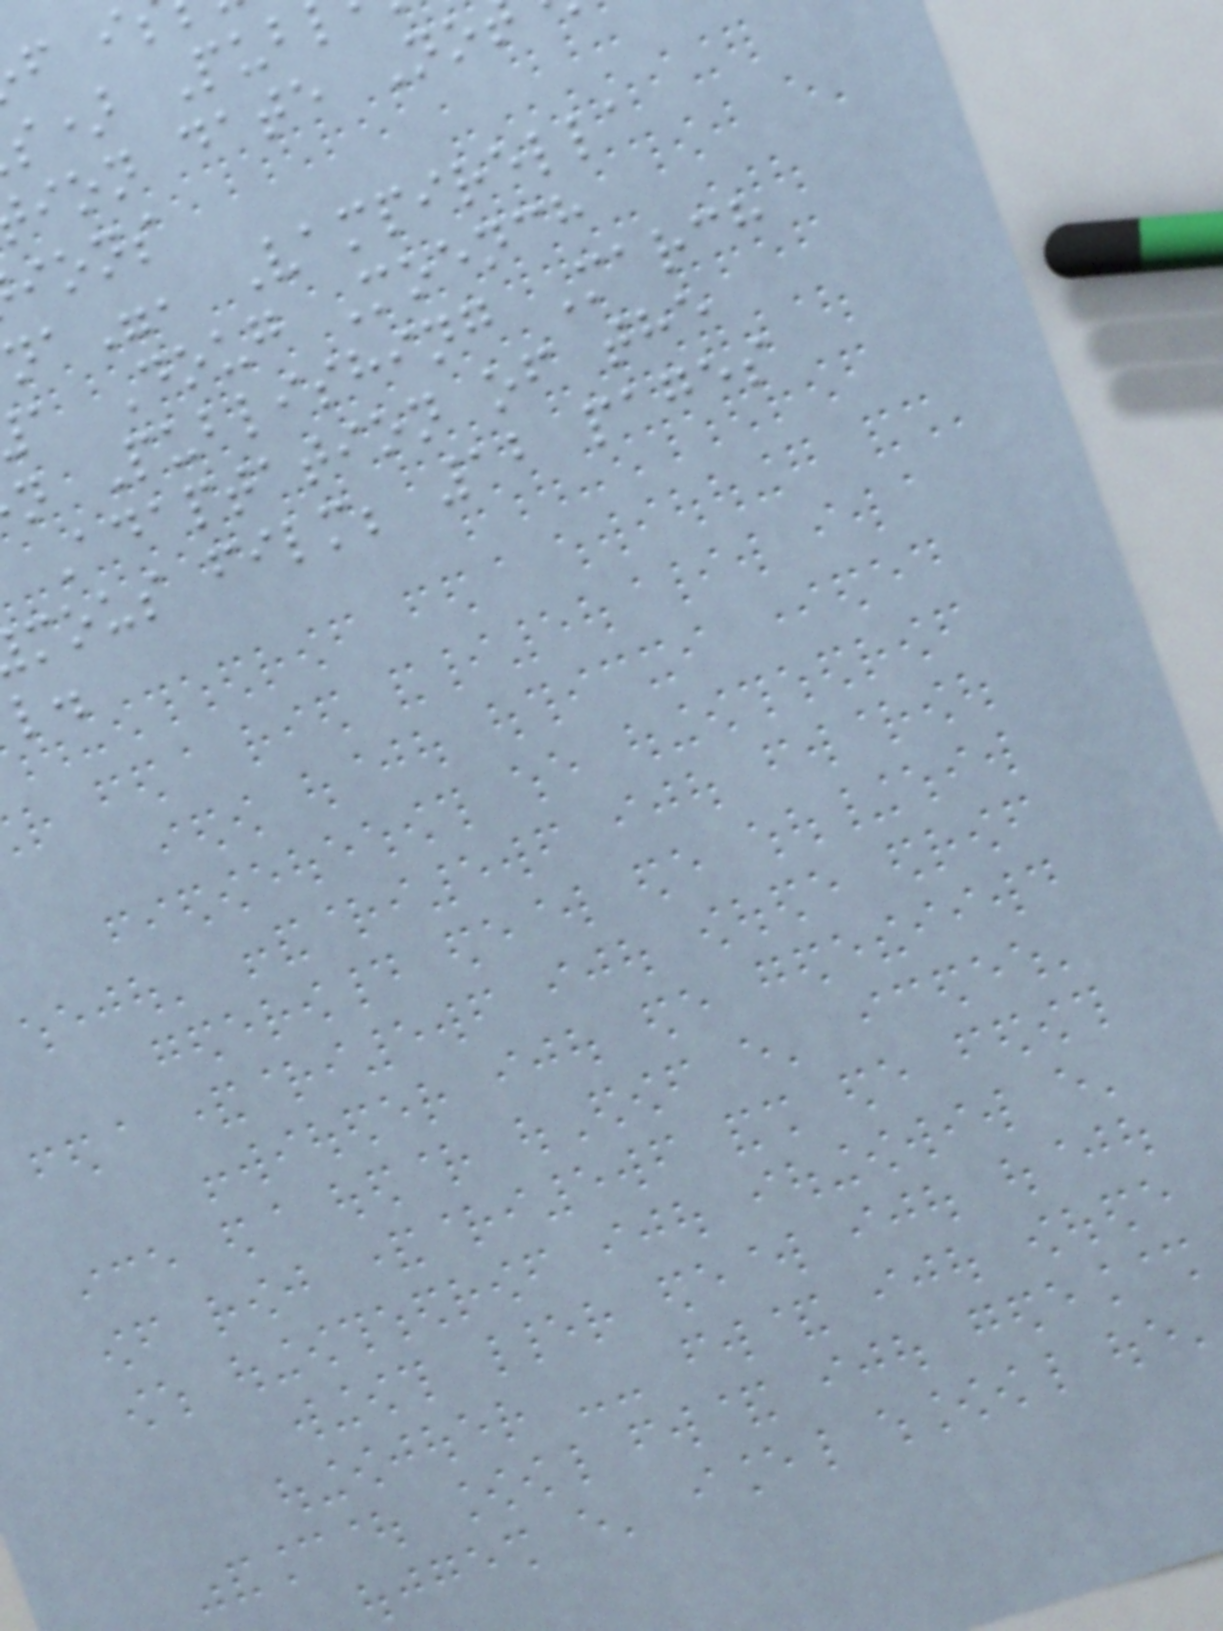s) Pub
ion date No
ions
na", Vampirella
a Doug Moench
n Publishing March
Adaptation of the
mous film; 12 pages
